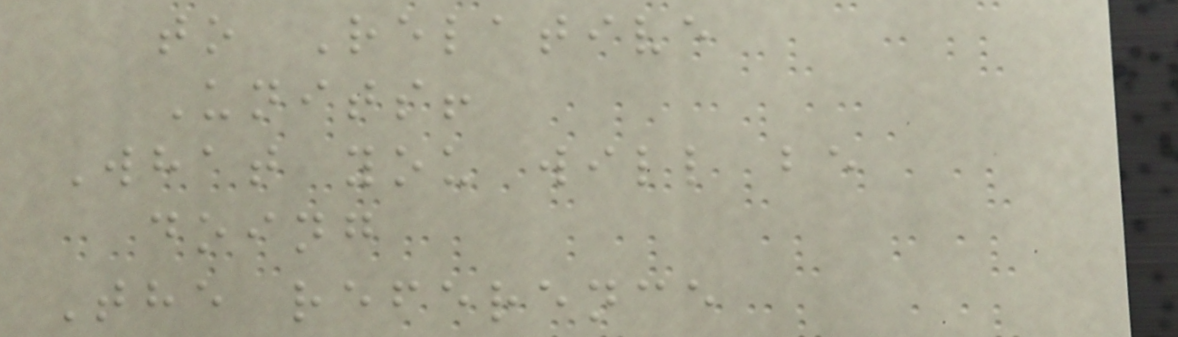to Relative
Units!
What you will be
doing
The reference
